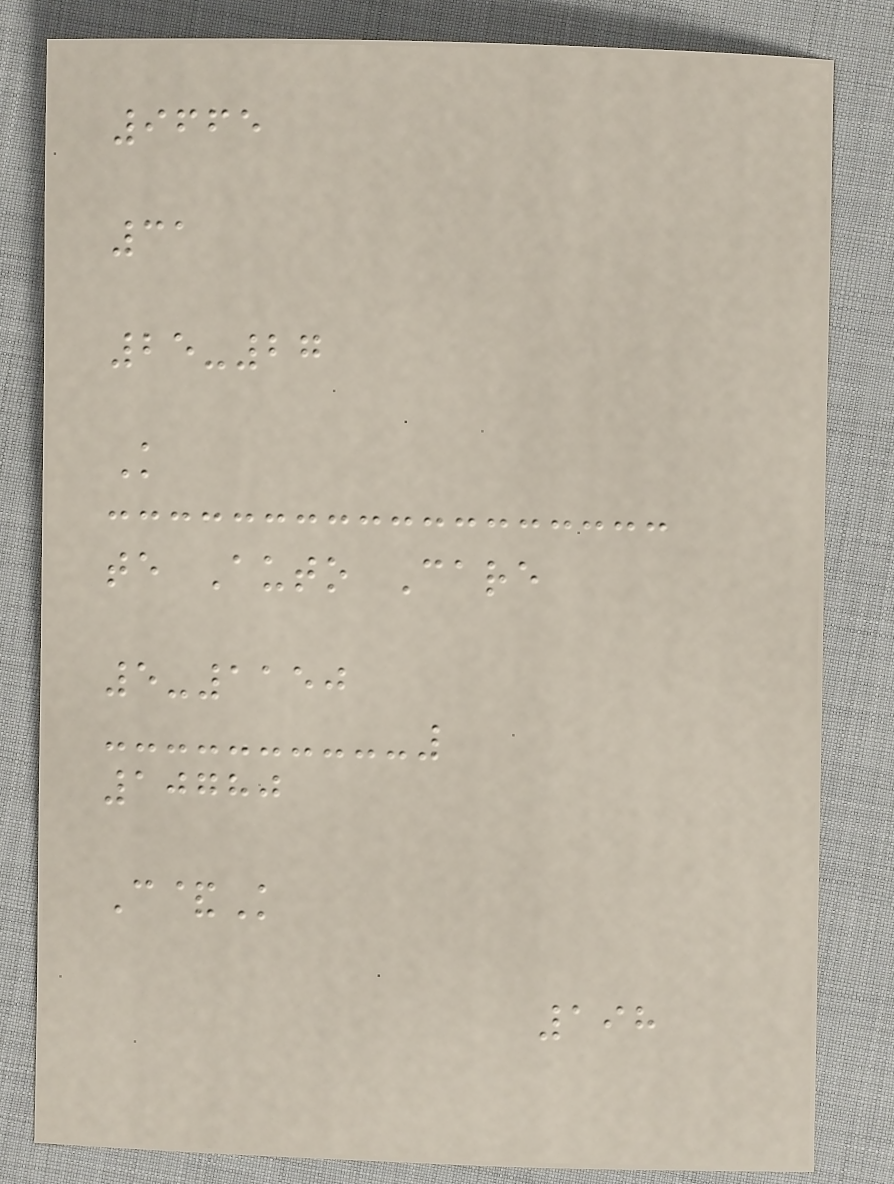9665
31
25-27
K
te Auto Care
5-1150
10780
C&K
198
